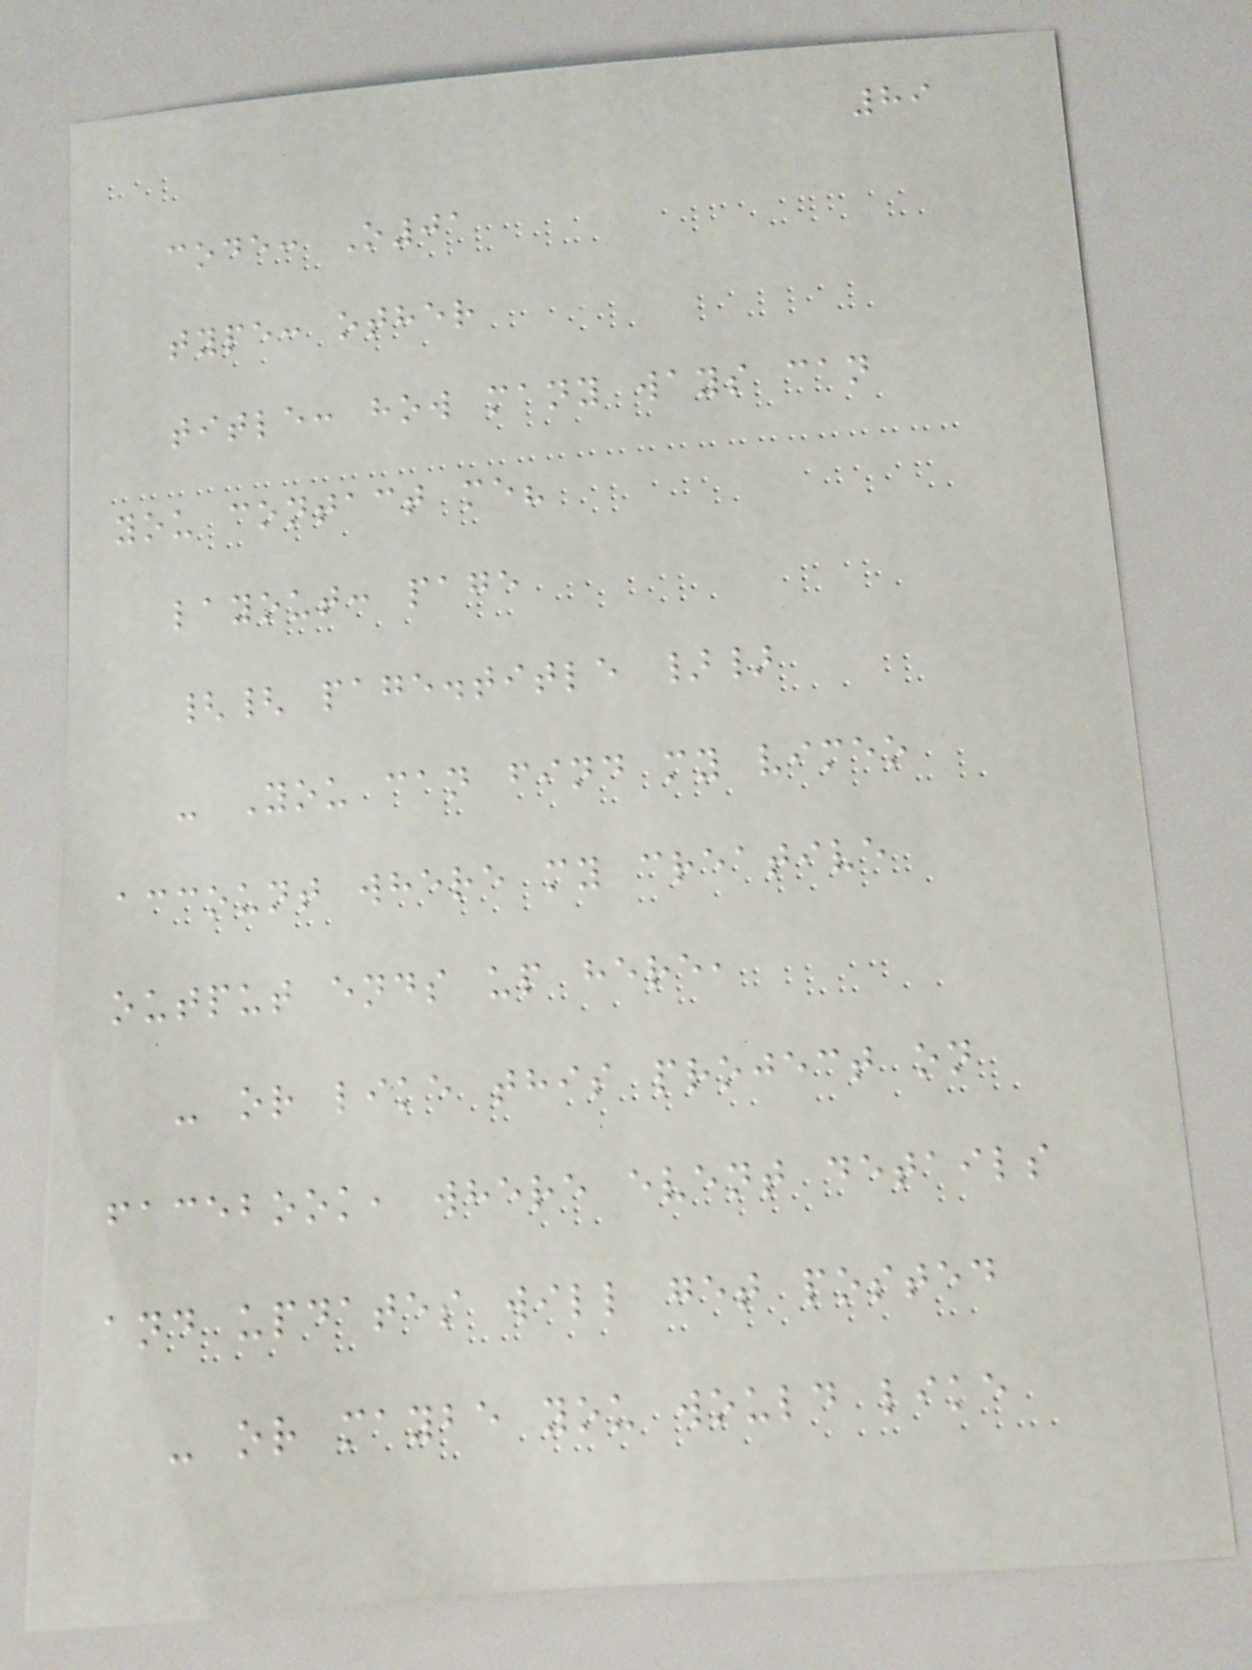89
code: O01
type: other
title: how many ways can
you contact me?
layout: page
{{ page.title }}
- You can find my vimeo
account where my creative
output ends up here,
- or like this project on
facebook, where event details
and updates will get posted
- or maybe you would like
